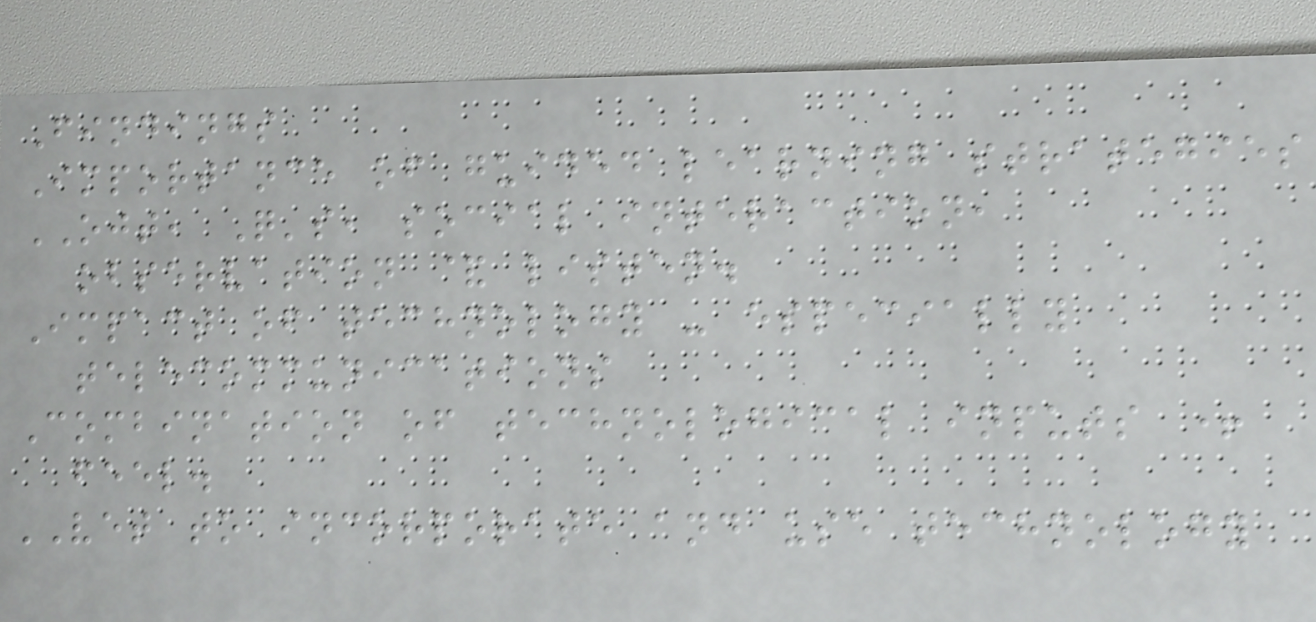Findings
Importance of guided learning strategies
OJT, Q's, social interaction,
observation & listen.
Impact of technology - especially
telecommunications
Combination of technological inputs +
feel.
VET to incorporate and use technology
